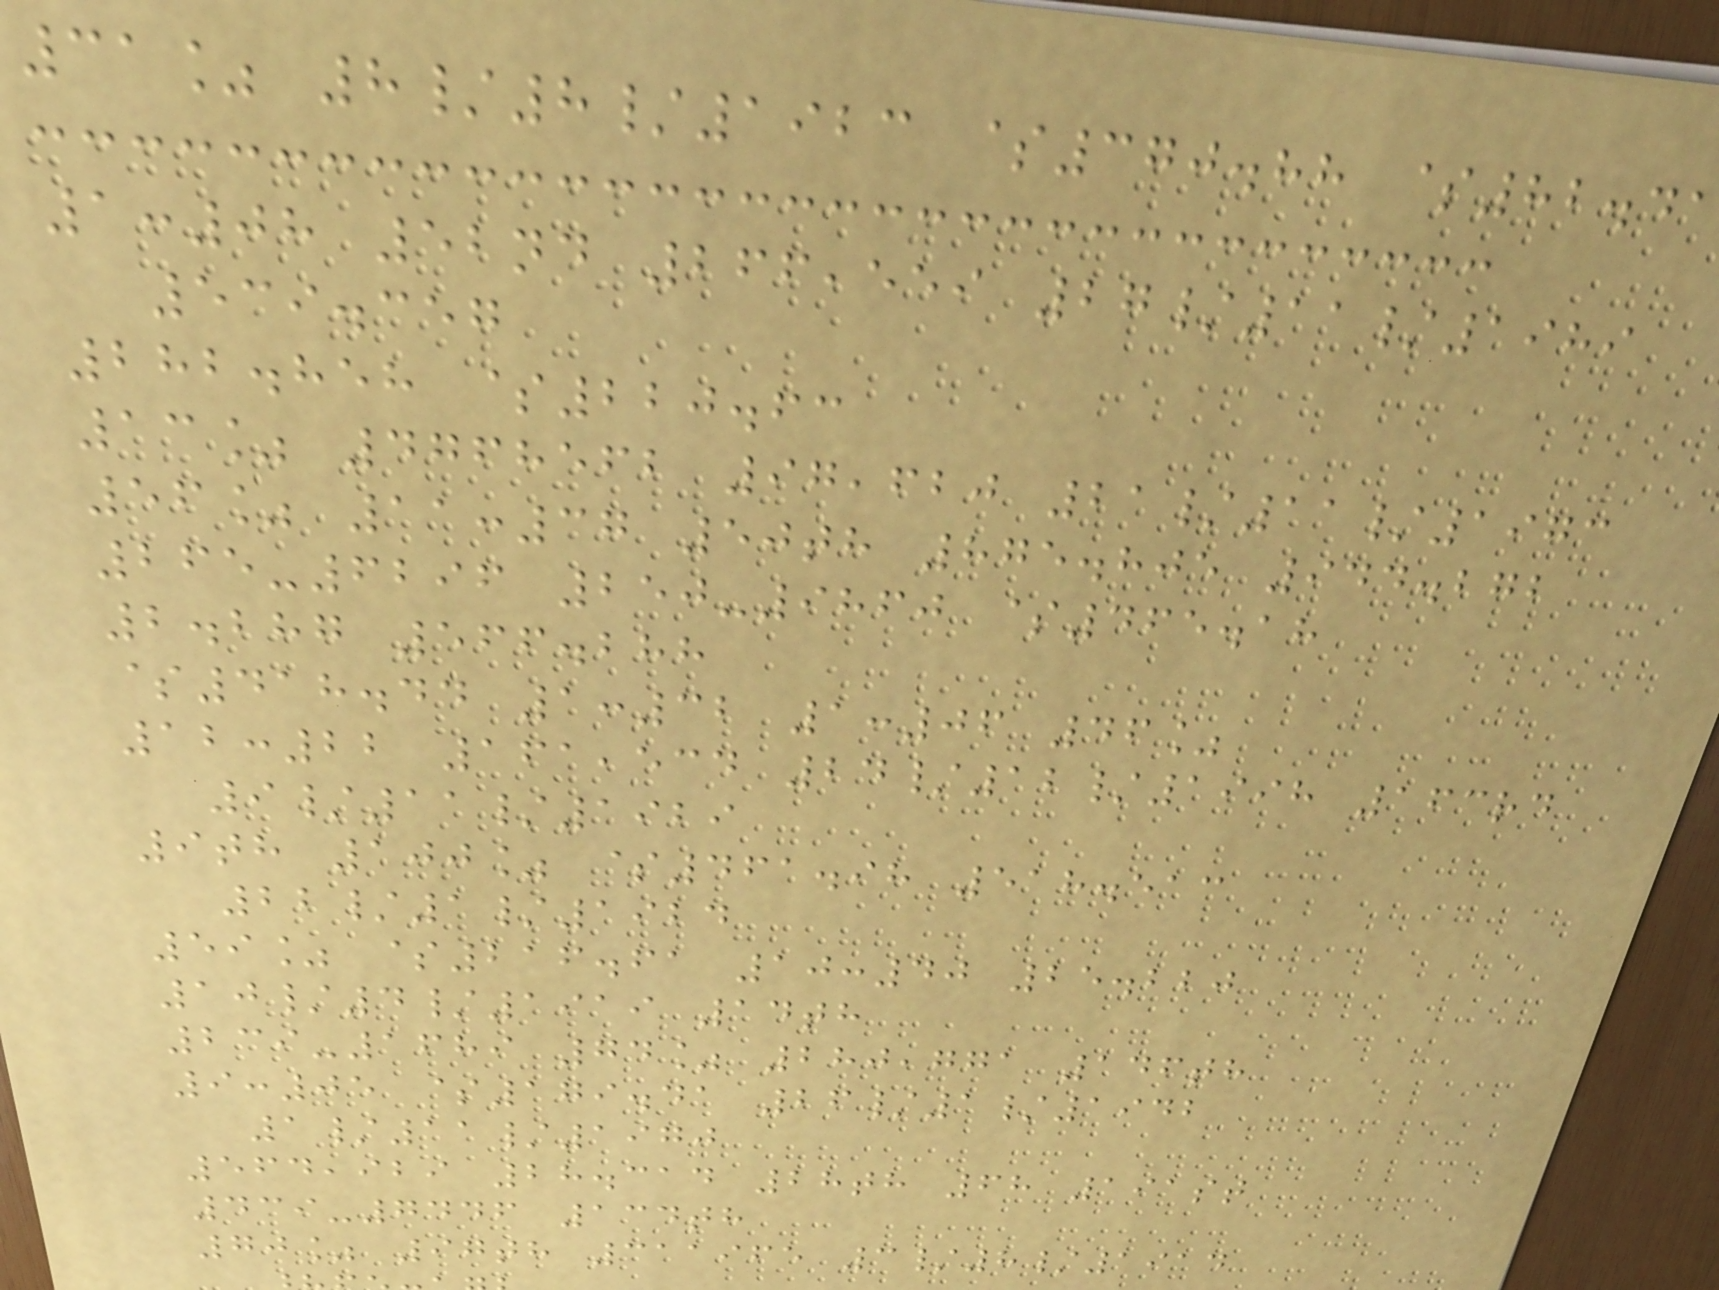31% 8/8/1923 $370.88 $82.41
1:08 52nd 266,559 27/11/1989
539.357
282.858 $220.63
13% 4768562 97,620 21/11/1973
56% 11:37 50th 875.805 944.272
265-6296 250-9860 $465.18
2.287 566.288
$418.44 1:32 1:06 46%
12:22 161,534 24/12/1998 163rd
9/11/1929
9th 100% $461.98 518.513
22/1/1924
59% $216.61 10:40 25.220
10/4/1919 14th
239-1689 74% 280,771 146th
9:05 $179.41 26/1/1942
1/11/1970
564,929 28.314 28th 68 191st
439-7446 134th
70% 97th 311965 3/8/1914
